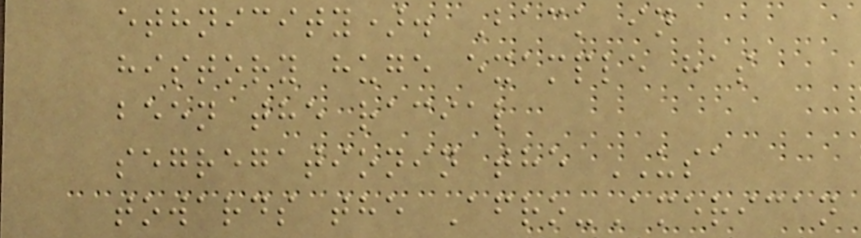ethnicity). Back in
history huge example has
been the racial
segregationin the USA
towards the Afro-American
